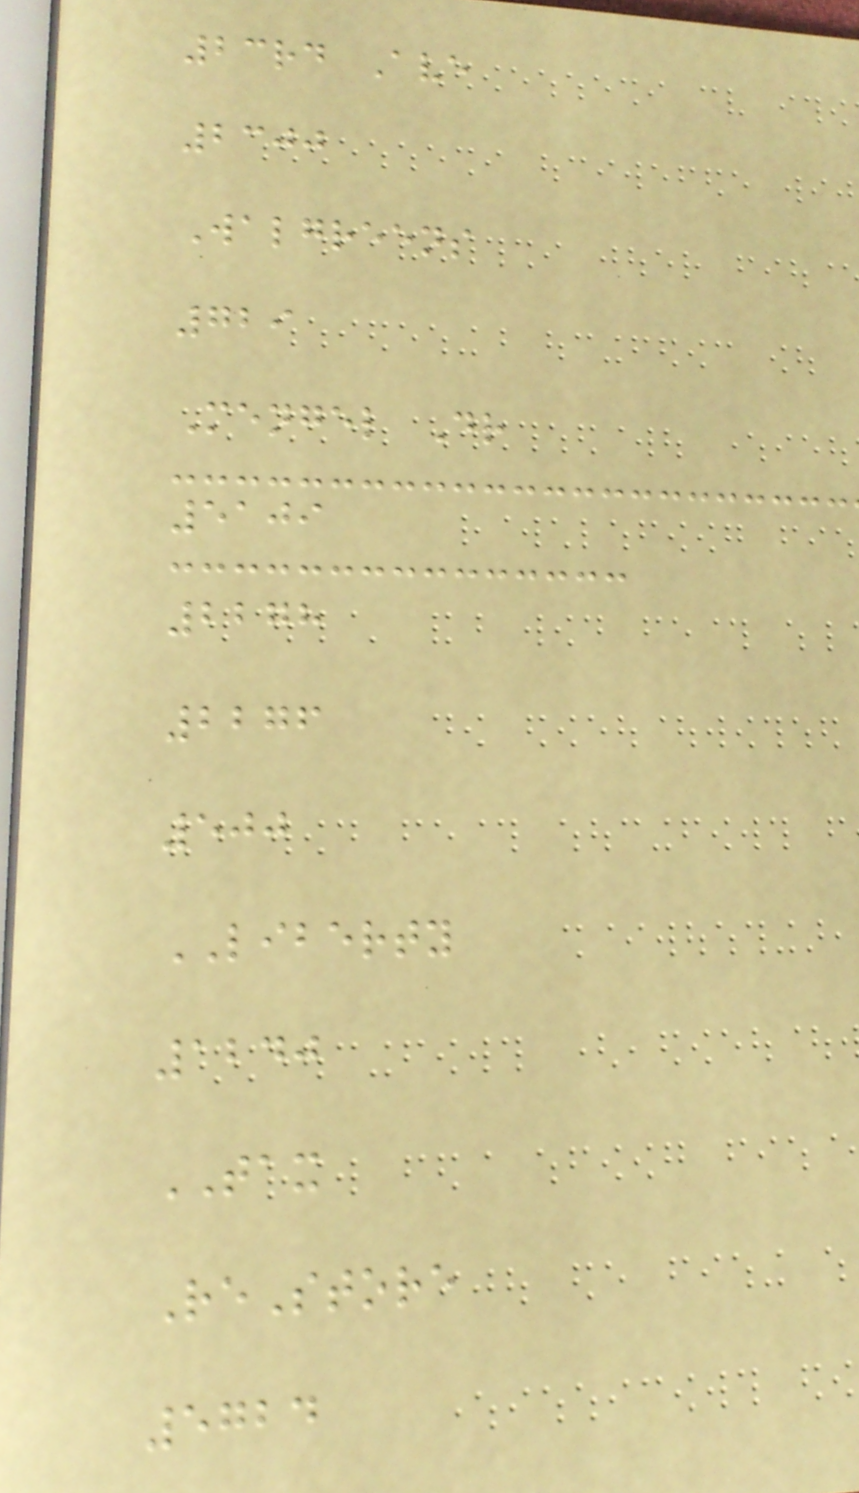23rd Ave
2300
Walgreens
729
Mengel Dr
5109
2278
2276
500
LIBERTY
1240
TAX
ReStore
5724
